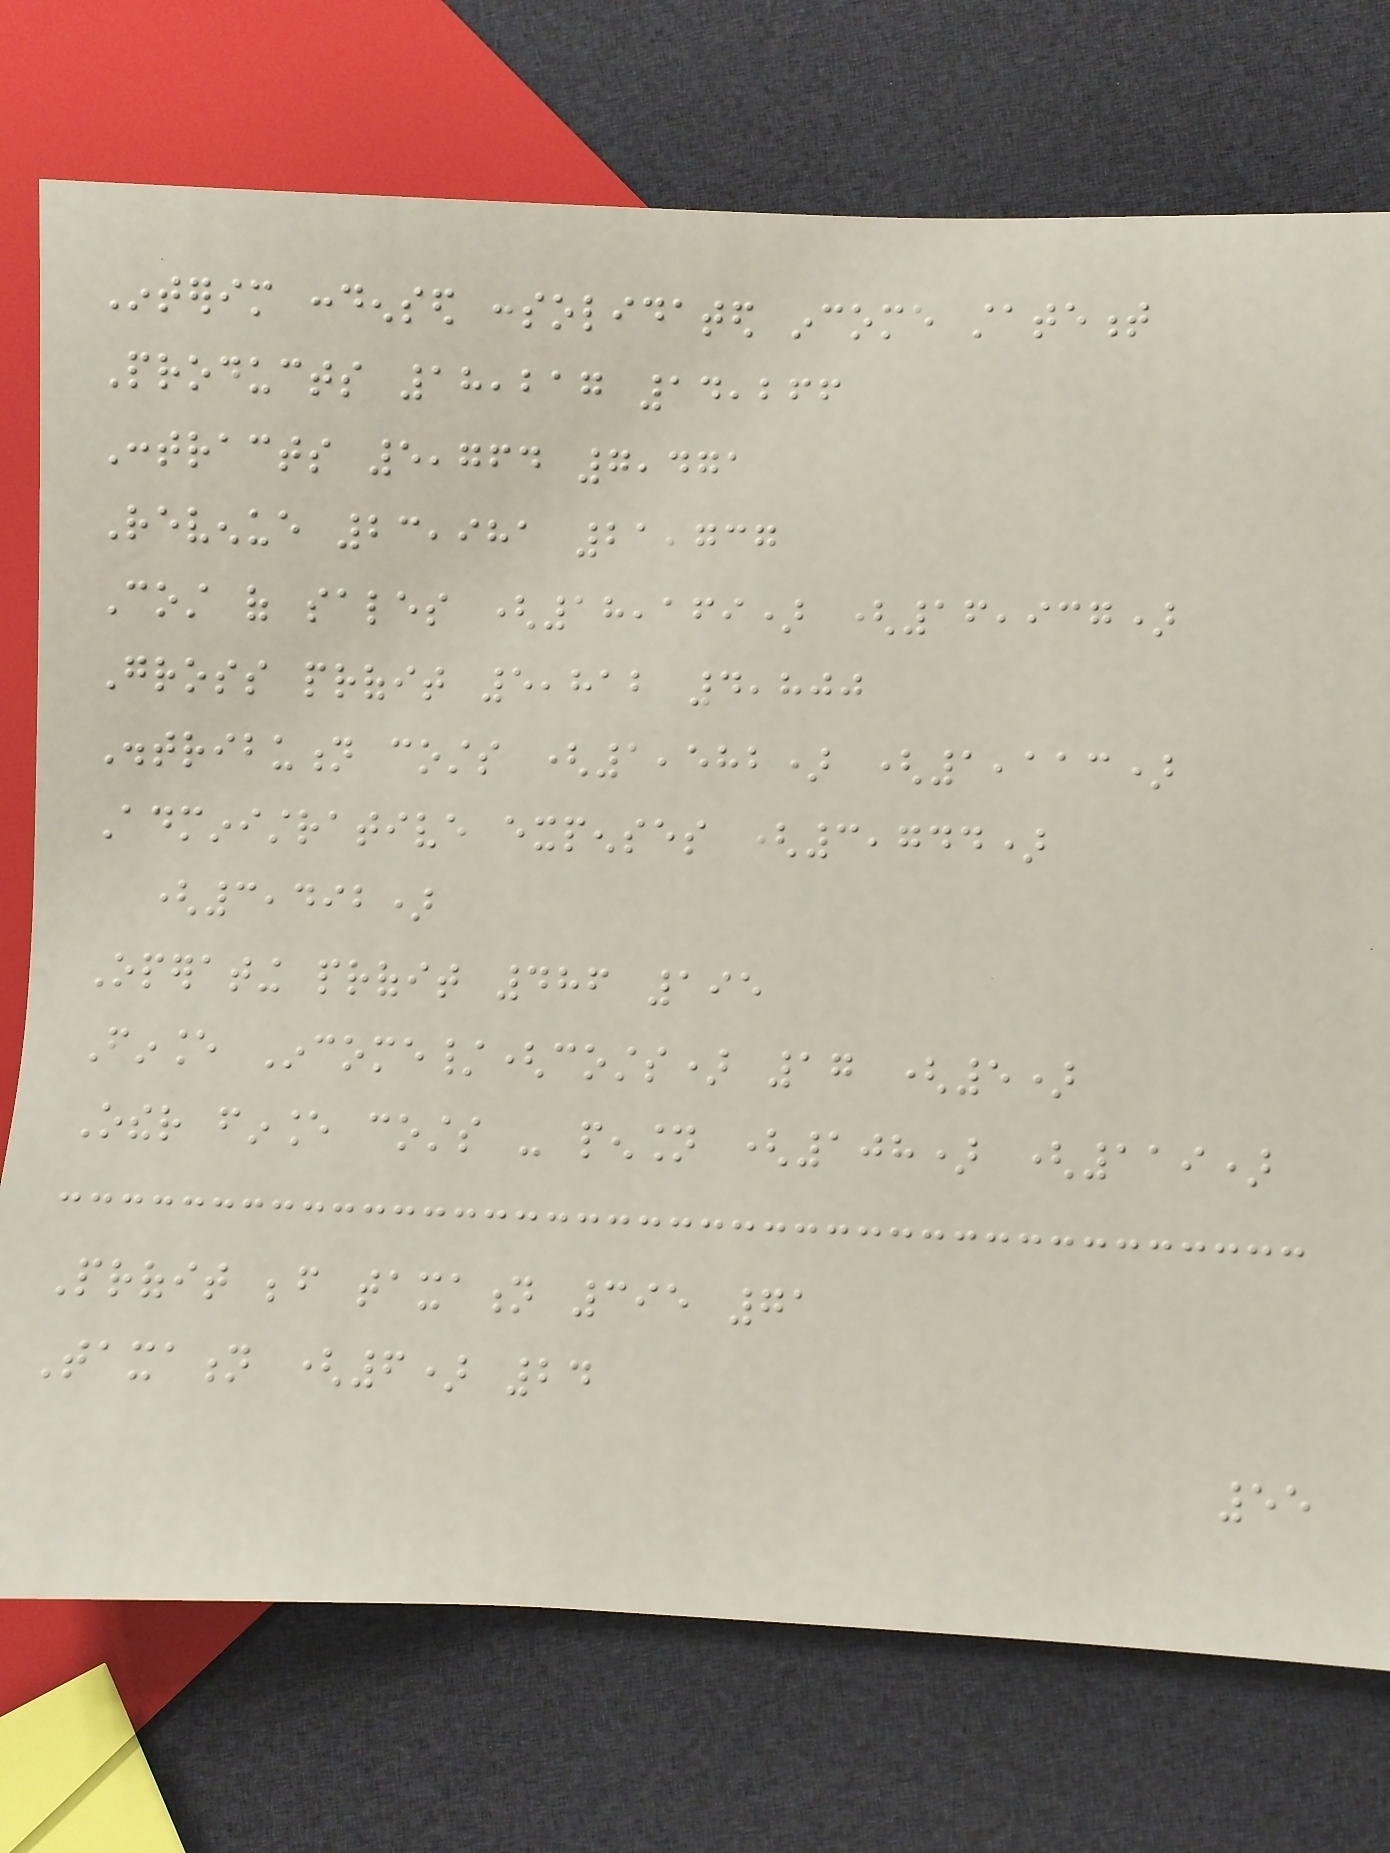Interim condensed consolidated income statement
Products 18,217 14,266
Contracts 5,764 7,471
Revenue 23,981 21,737
Cost of sales (18,169) (16,937)
Gross profit 5,812 4,800
Distribution costs (1,582) (1,113)
Administrative expenses (3,744)
(3,492)
Operating profit 486 195
Finance Income/(costs) 17 (5)
Other finance costs - pension (108) (119)
Profit before taxation 395 71
Taxation (6) 24
55
